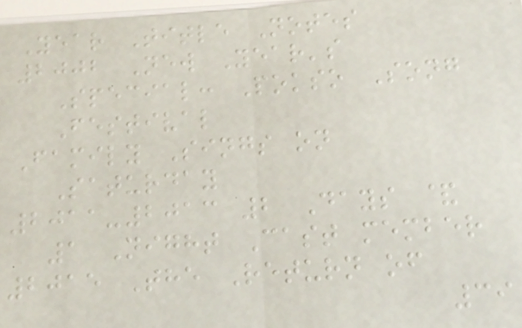Year Title Notes
2002 New Year's
Special: Pokso Song
Festival
Family Sings on
Saturday
2011-2013 2 Days &
1 Night Cast member
2015 The Return of
39
